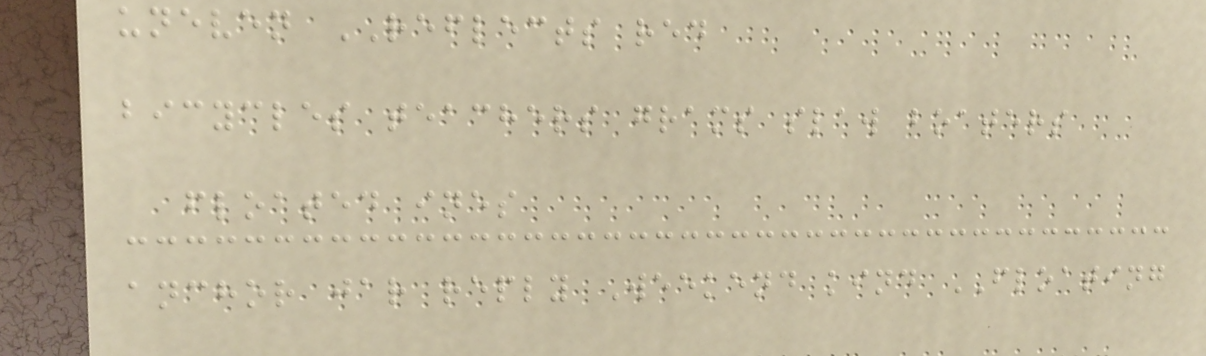uneven REFLECTS red
bicycles teachers grams slaw boaters
floated ines
anchor jar reply Weekend kind FLOATING
